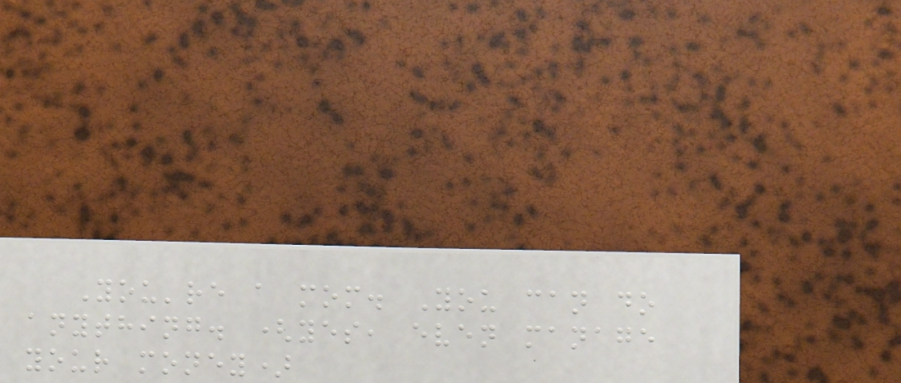You're a mom. You can do
anything. (yes, even manage
your money)
